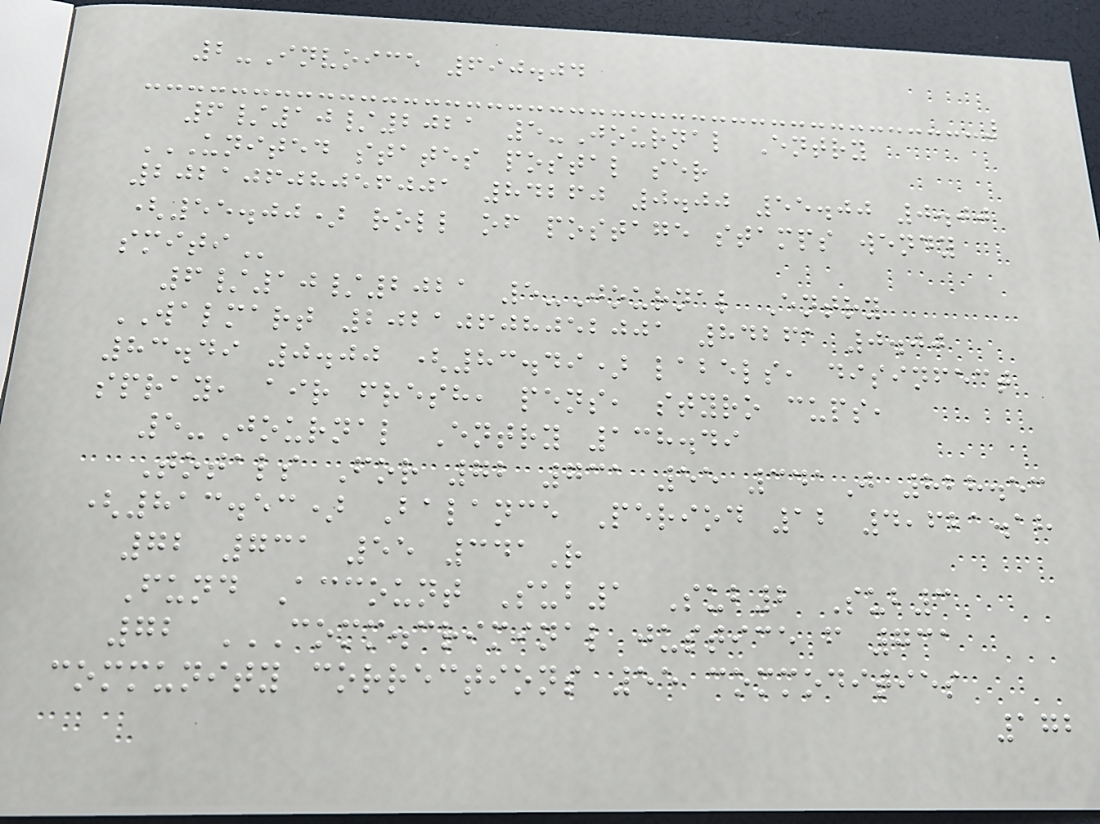2-Invoice 690.04
6/10/2021 5-Journal Entry
UNITED STATES POSTAL SER
20210608056001 84260 0.00 55.00 0.00
(55.00) ROLL OF POSTAGE STAMPS WENDY
SMITI
6/10/2021 5-Journal Entry
WALMART 20210608052001 84261 0.00
83.49 0.00 (83.49) labels, disinfect
spray, air fresh, pens, styro cups,
5-Journal Entry 138.49
Totals For 72 731 55 341J 828.53
(813.53) Balance Period 12 4,621.18
72 731 55 341R
Fund Account Sub1 Sub2 Sub3
72 COMM.CRIMINAL JUSTICE F 731
COMMUNITY CORRECTIONS 55 COMMODITIES
172
